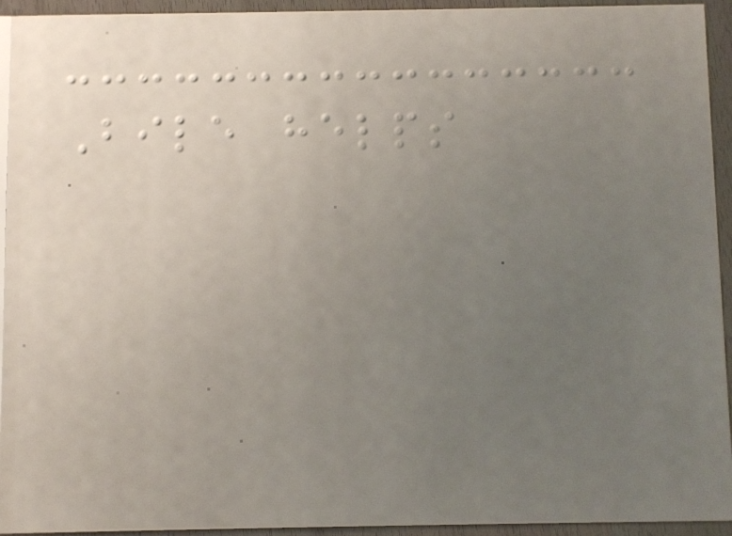Bile helps
